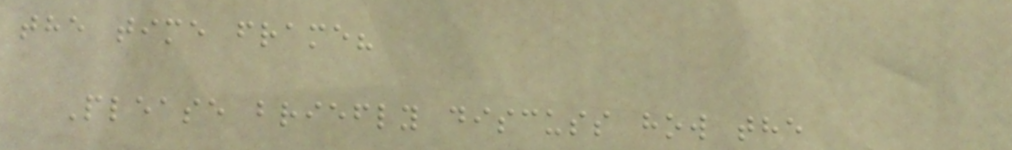the time frame?
Please briefly discuss how the
